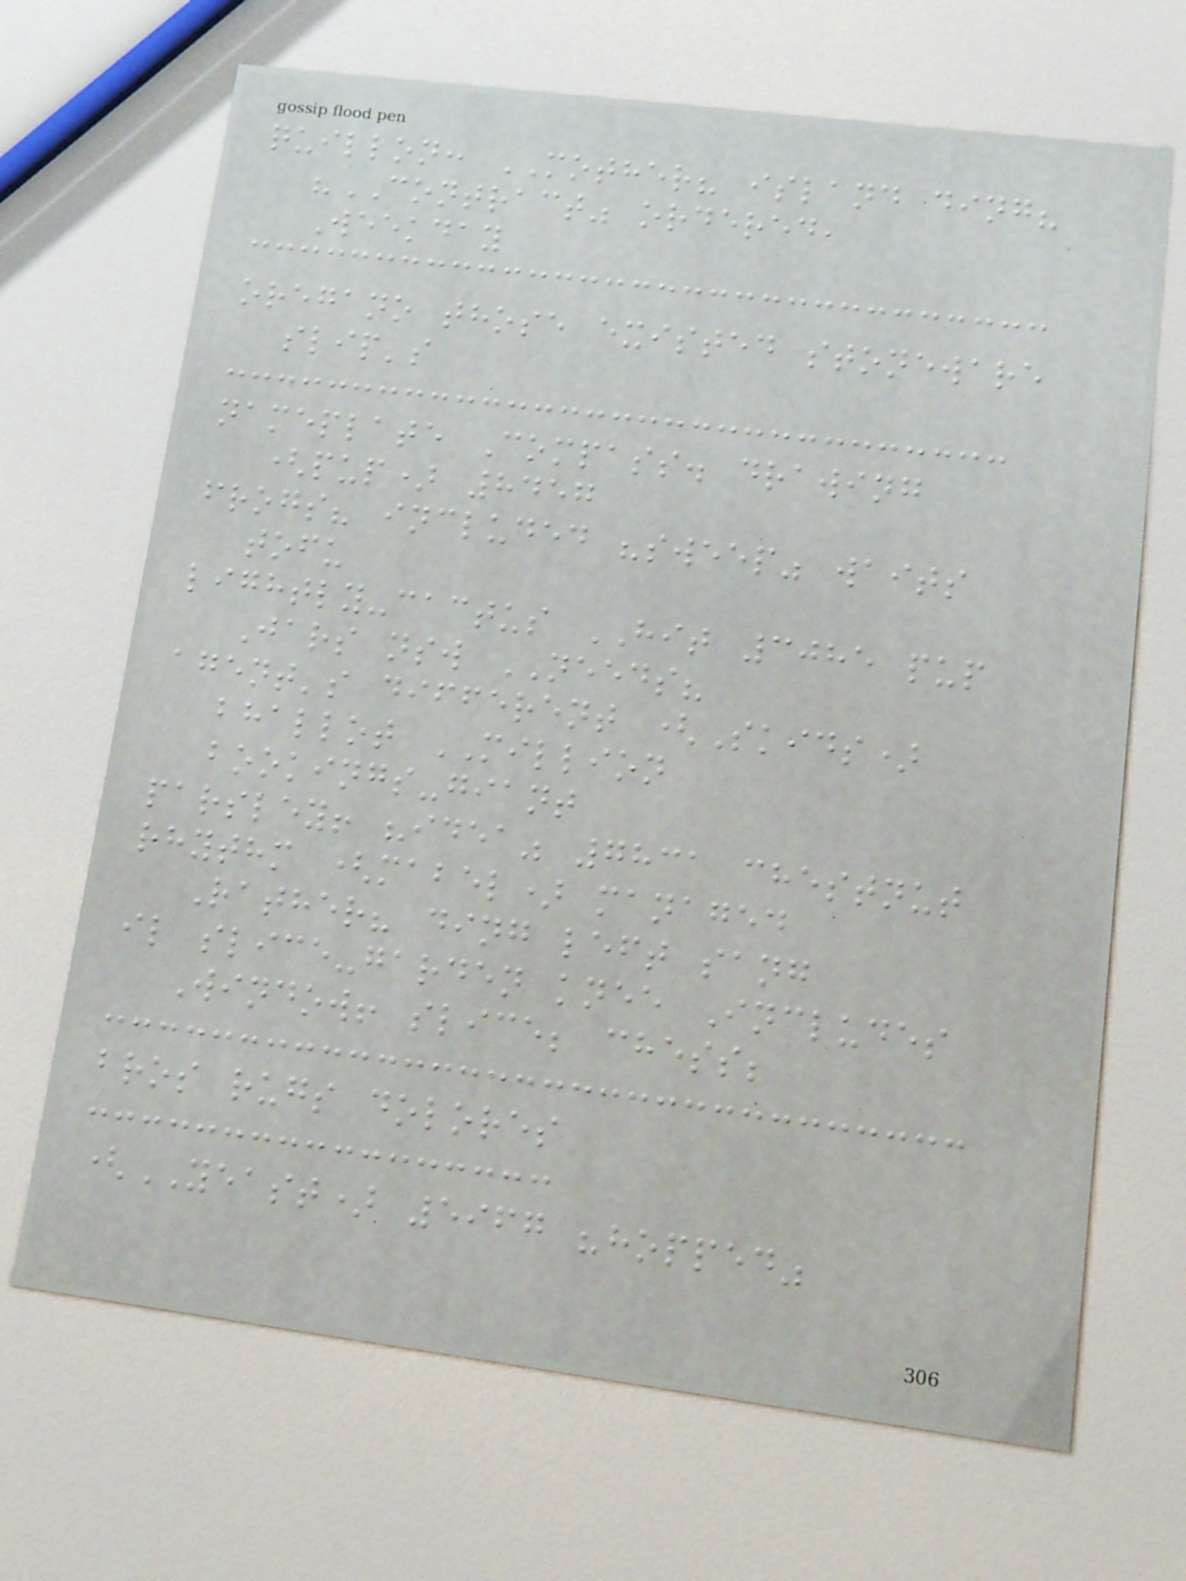quillon: MOTHER? island ding?
"CONTRACT" ordered,
Weekday
oregano those existed stoneware
slip's
nameplate Compass. drawing
(pup) 8457
frogs? included "sweep" waits
tofu
lightly-cactus HIT 3085 pup
Jars nsw NEEDS?
agent's different (Skids)
bhallot MILLION
bookings-giant
parsley! "idea" 7831 chestnut
rhythm (mabel) managed
Rather? ding left sang
il slice-garden knee Includes
Window! slice; chess;
bros rugs dolores
(YEAST) 5967 "hopped"
